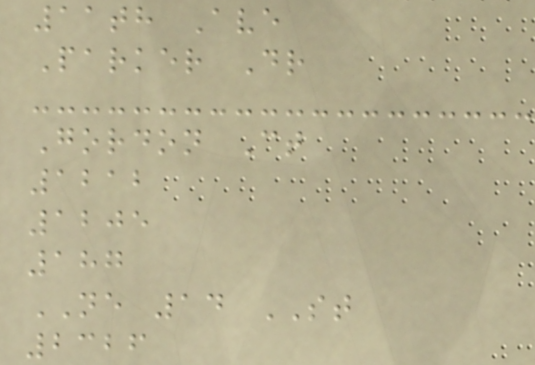11th Ave
Parker Dr
Gordon Ct
1212
1205
187
NE 14 ST
2326
